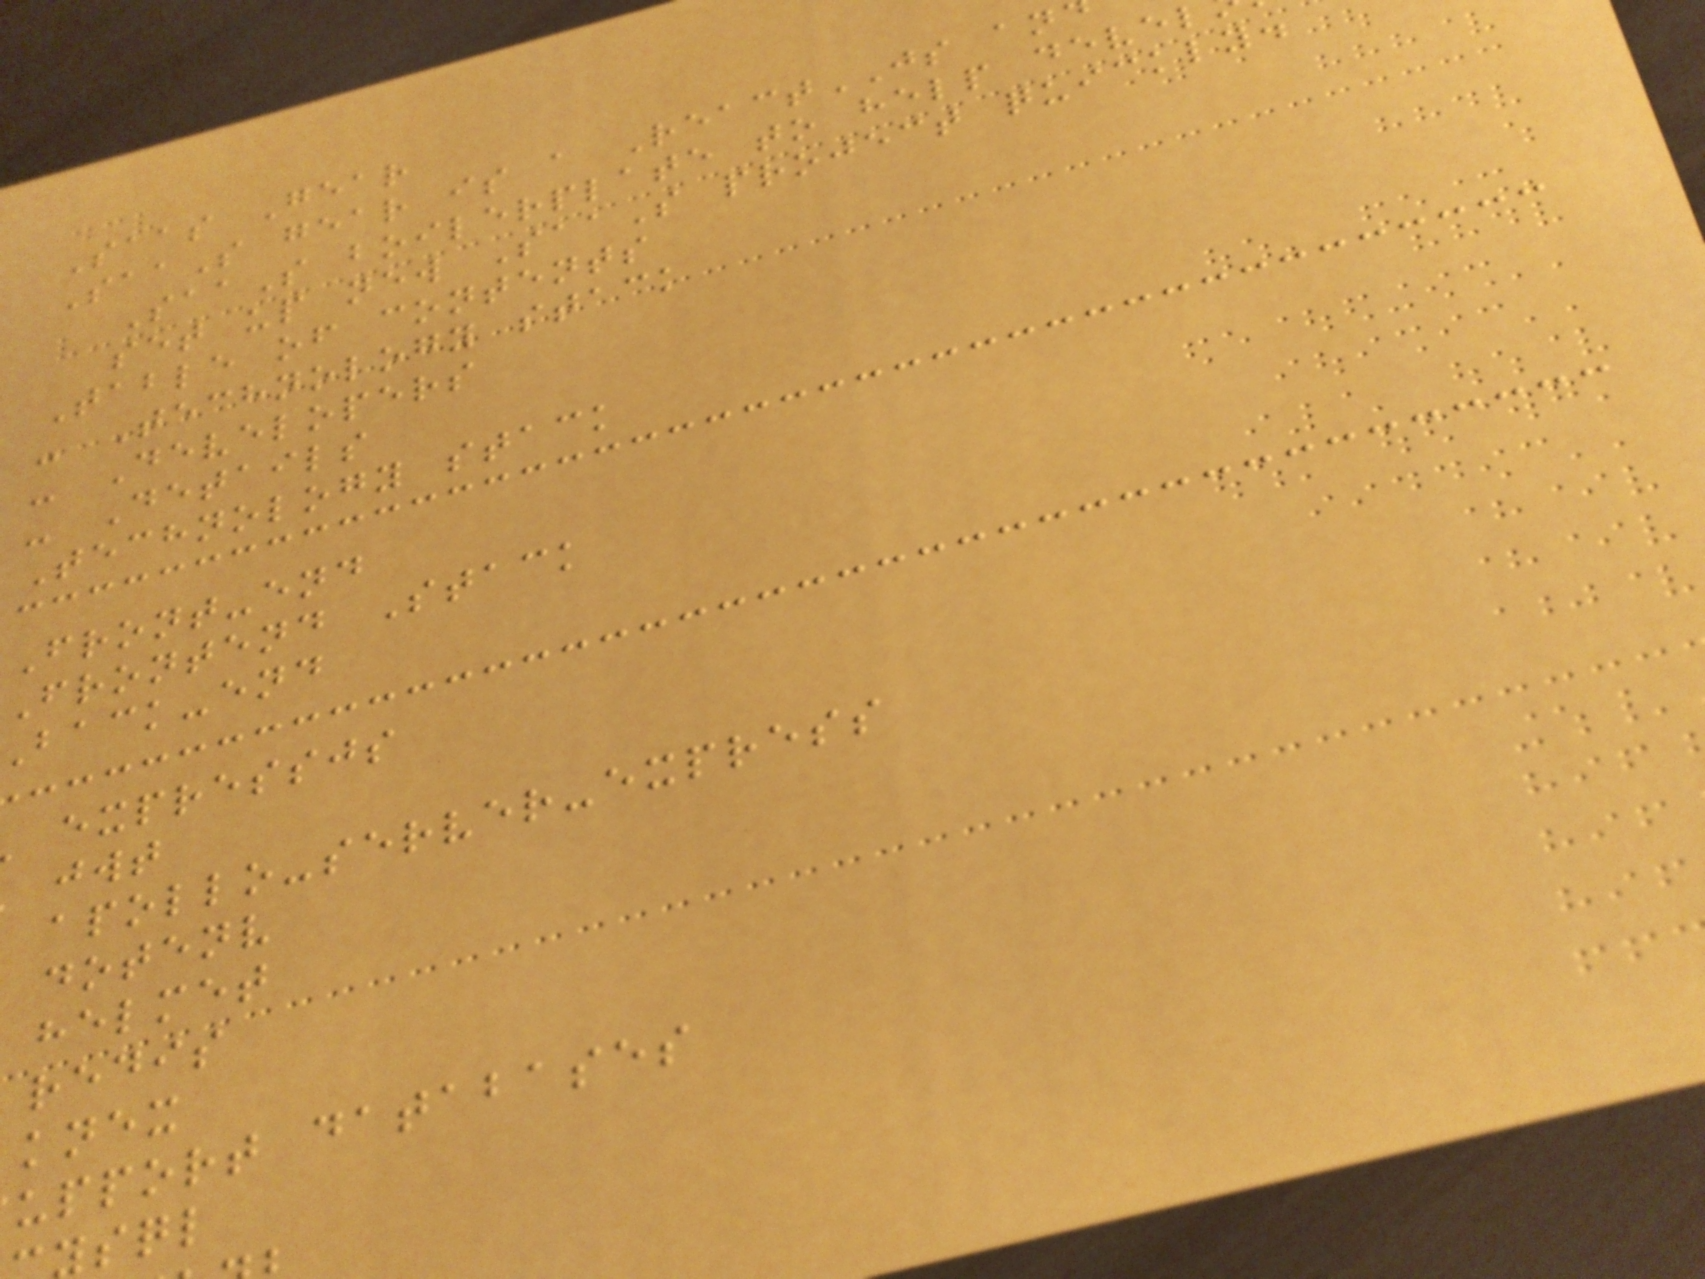Saas Gear
SaaS gear is a ReactJS an
SaaS boilerplate to help deve
set up new SaaS project quickly.
Table of contents
- Technology stack
- Developers
- Details
Technology stack
Front-end
Frontend Stack
back-end
expressjs
apollo-server-express
dotenv
helmet
redis
knex
upport databases
